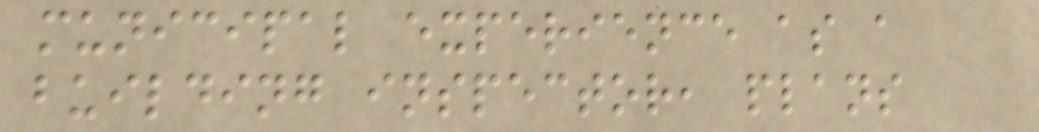municipal experience as a
building inspector, plans
